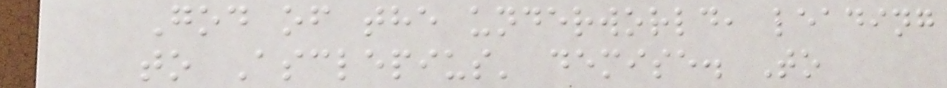God of the underworld, leading
to Asclepius' demise. To
